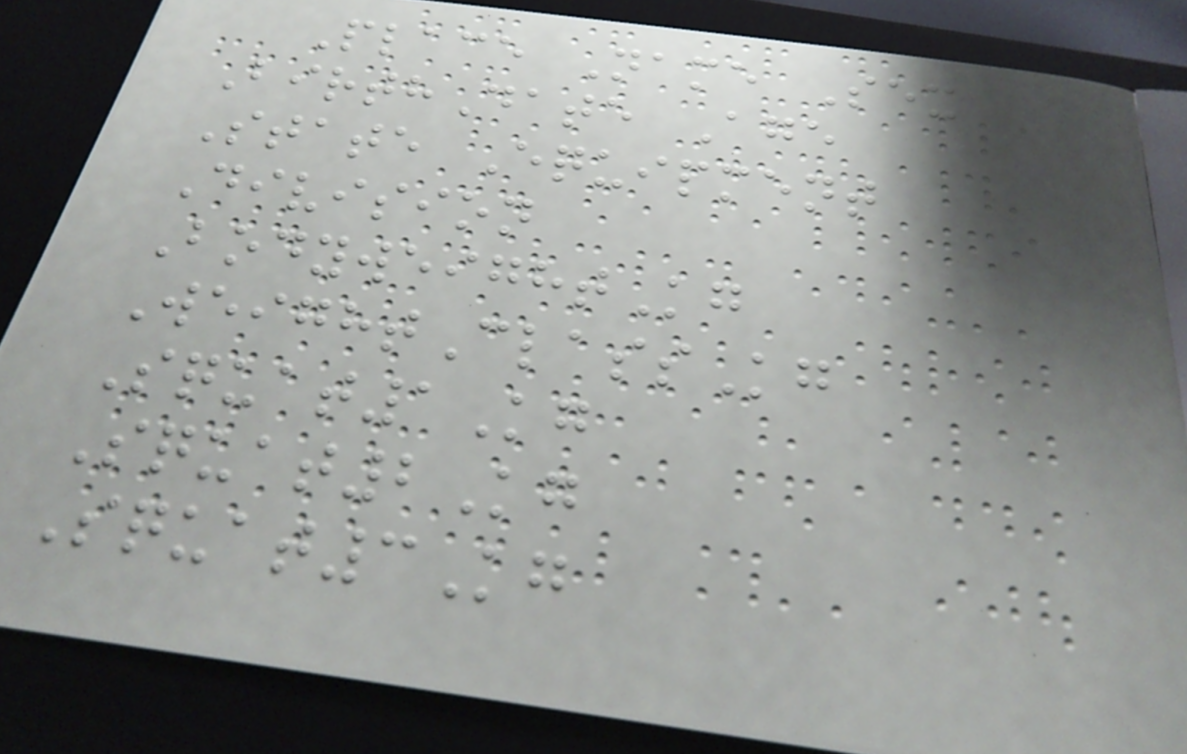Place Name Sex
BirthDate Age
State Equipment
Division
BodyweightKg
WeightClassKg
Squat1Kg
Squat2Kg
Squat3Kg
